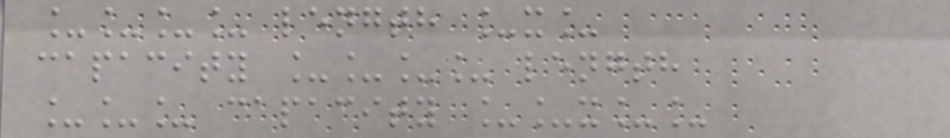____ length _x_
capacity ____ length
___ capacity __x__
